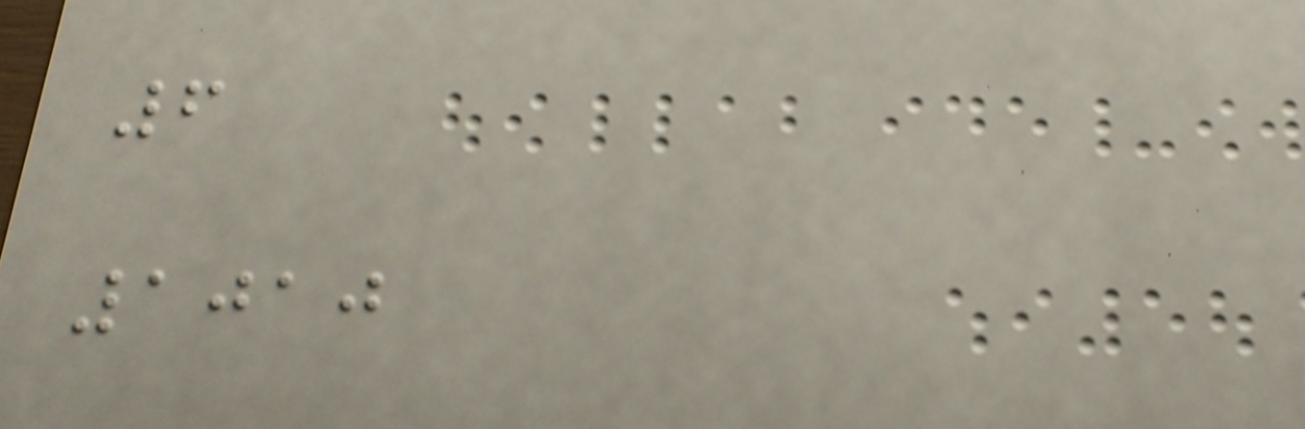6
1010
